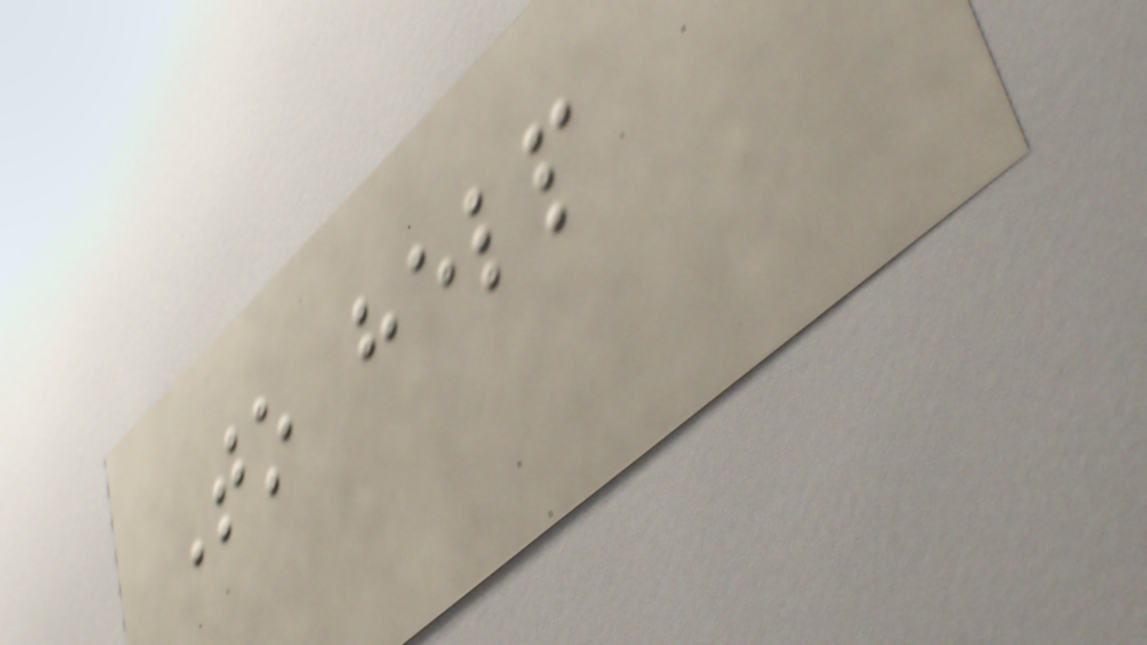To help
